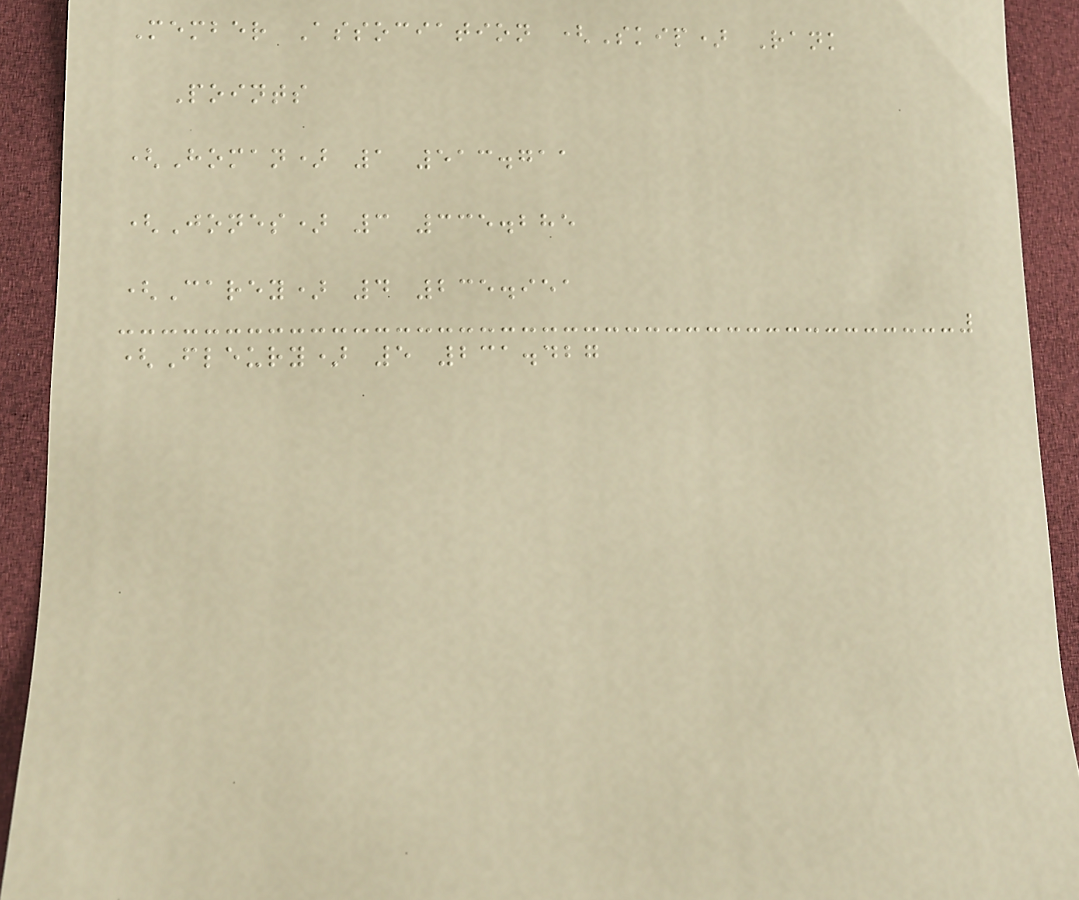Member Association (Skip) Rank
Points
(Homan) 1 513.711
(Jones) 3 335.285
(Carey) 4 235.951
(Fleury) 5 231.427
